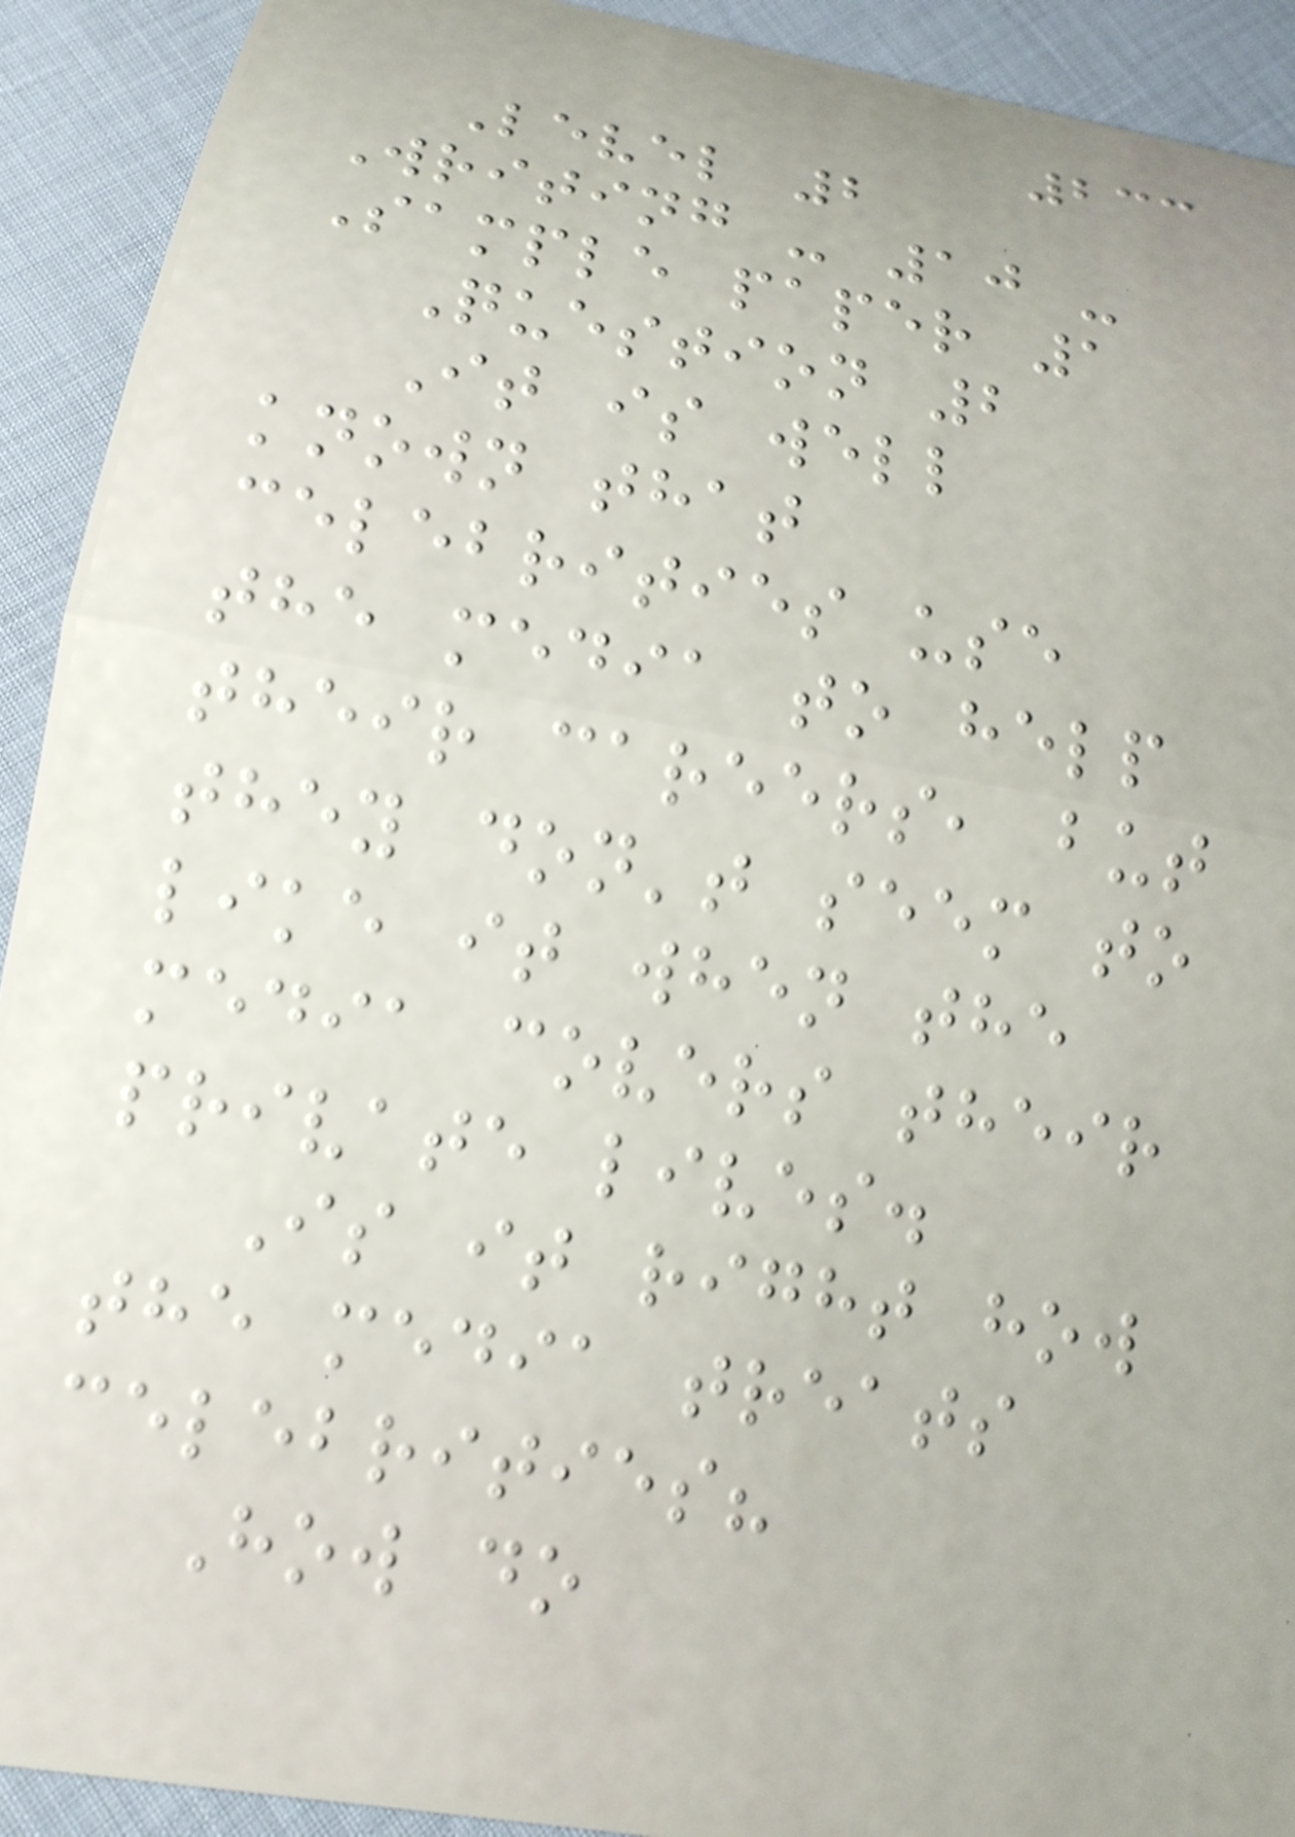233
Level 2
Writing - 10 -
Sample paper 1
Question 2
It is well
known that
celebrities use
the media to help
their careers, but
they don't seem to
like it when the
media covers their
private lives.
Is it right how
the media treats
celebrities?
How do
